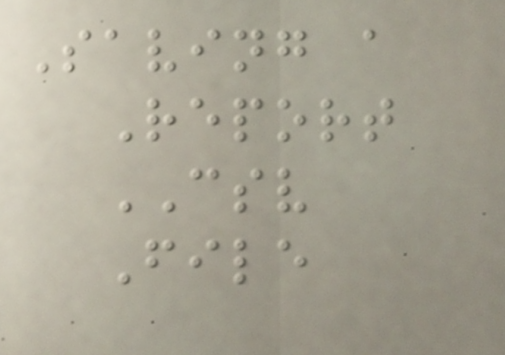Saving a
Report
CSV
File
